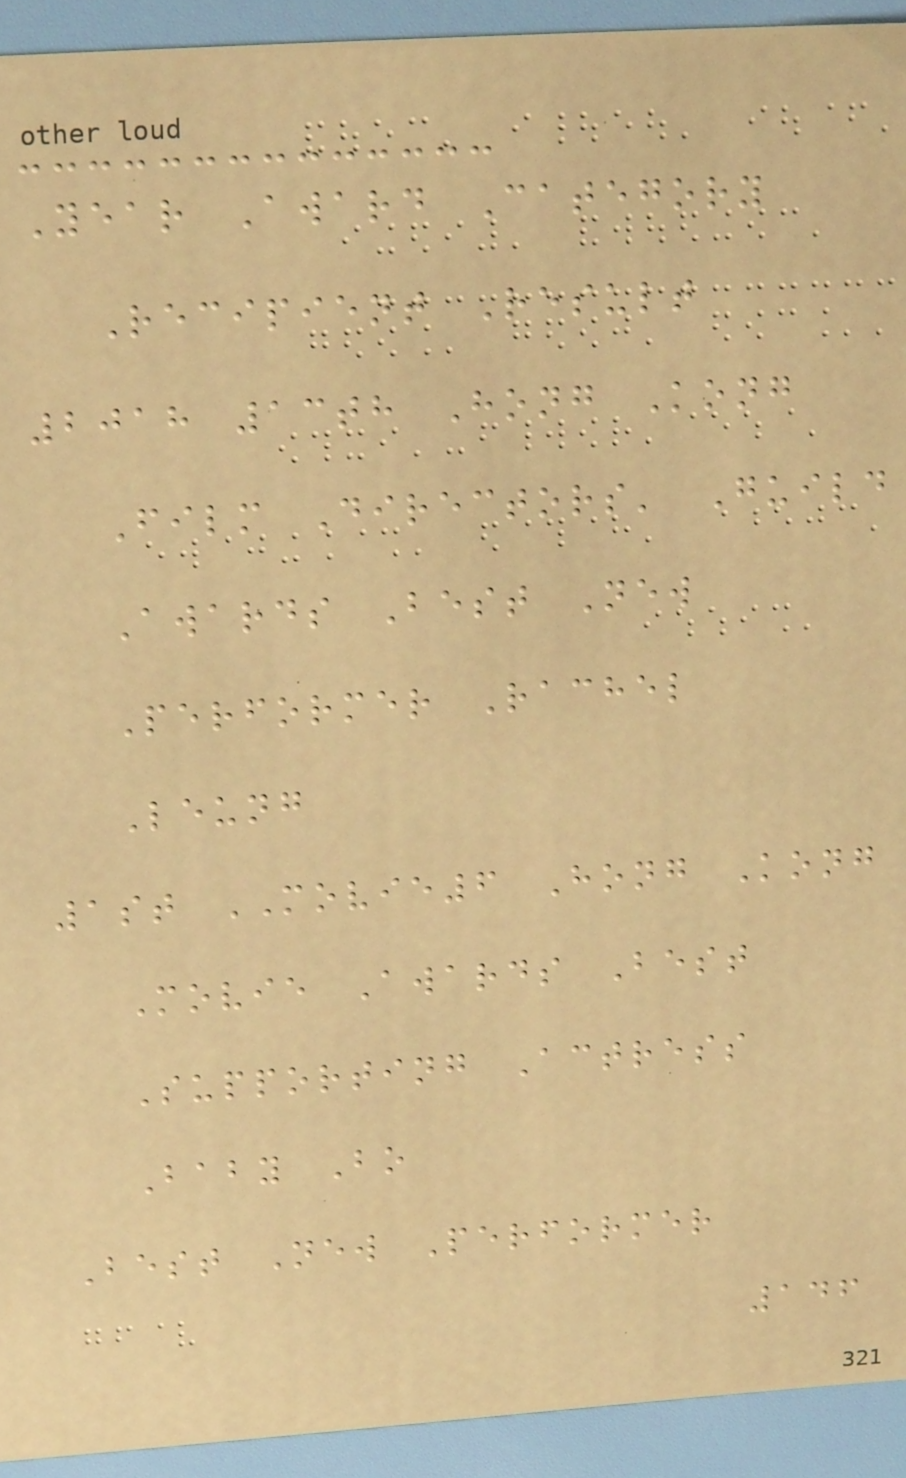Year Award Category
Recipient Result
2018 13th Hong Kong
Film Directors' Guild
Awards Best New
Performer Rachel
Leung
1st MOVIE6 Hong Kong
Movie Awards Best
Supporting Actress
Baby Bo
Best New Performer
146
